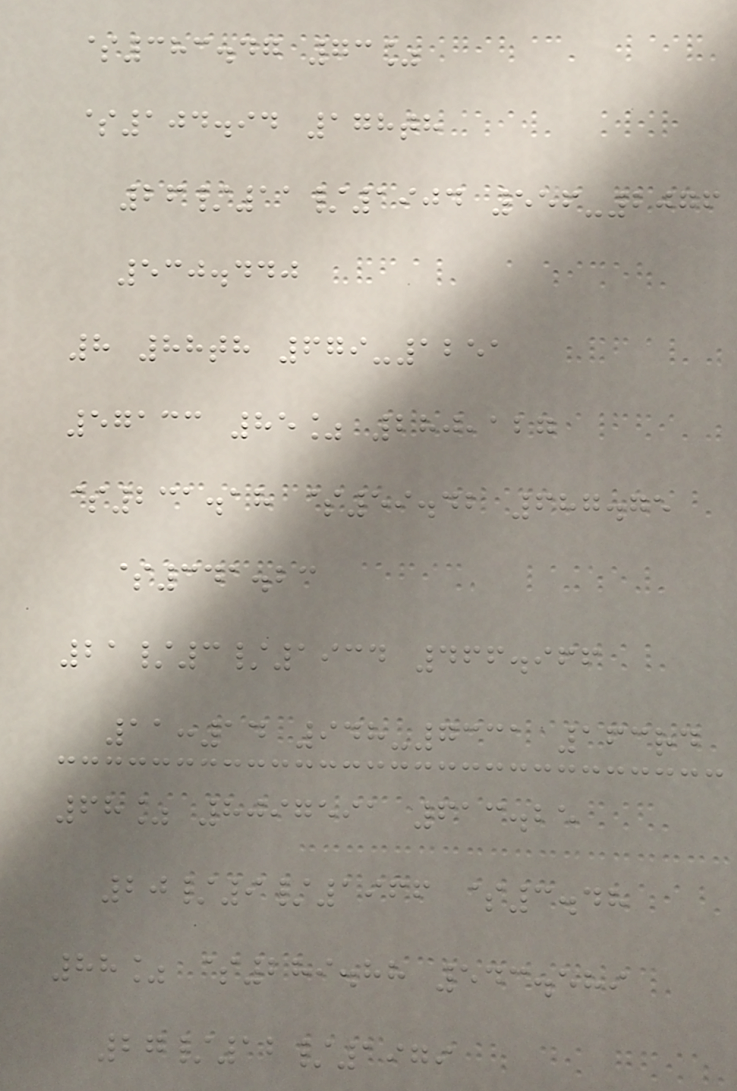$383.47 73%
$104.94 178th
26/11/1904 556-2076
530.440
8 88th 679-1251
57133 85% 280,127
$231.18 $59.42 687.75
$341.23
21/3/1934 466.966
11:14 948-7331 163rd
68% 8097591 613.25
20/9/1966 $3.48
88% $289.88 543.589
27/12/1979
